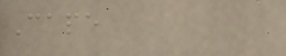Cape
